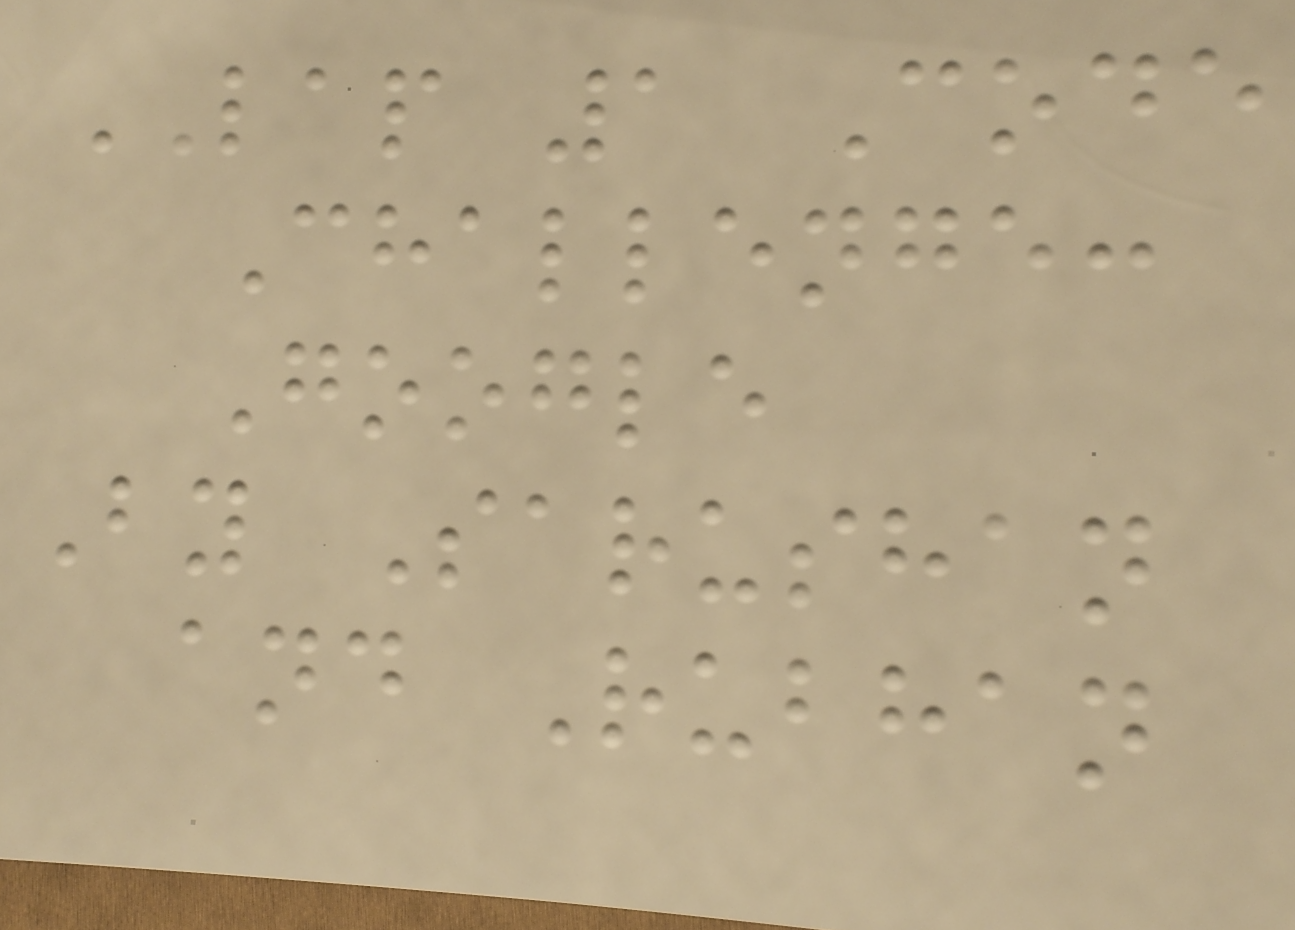LAP 1 Code
Challenge:
Google
By Sarushan
and Rubhan
